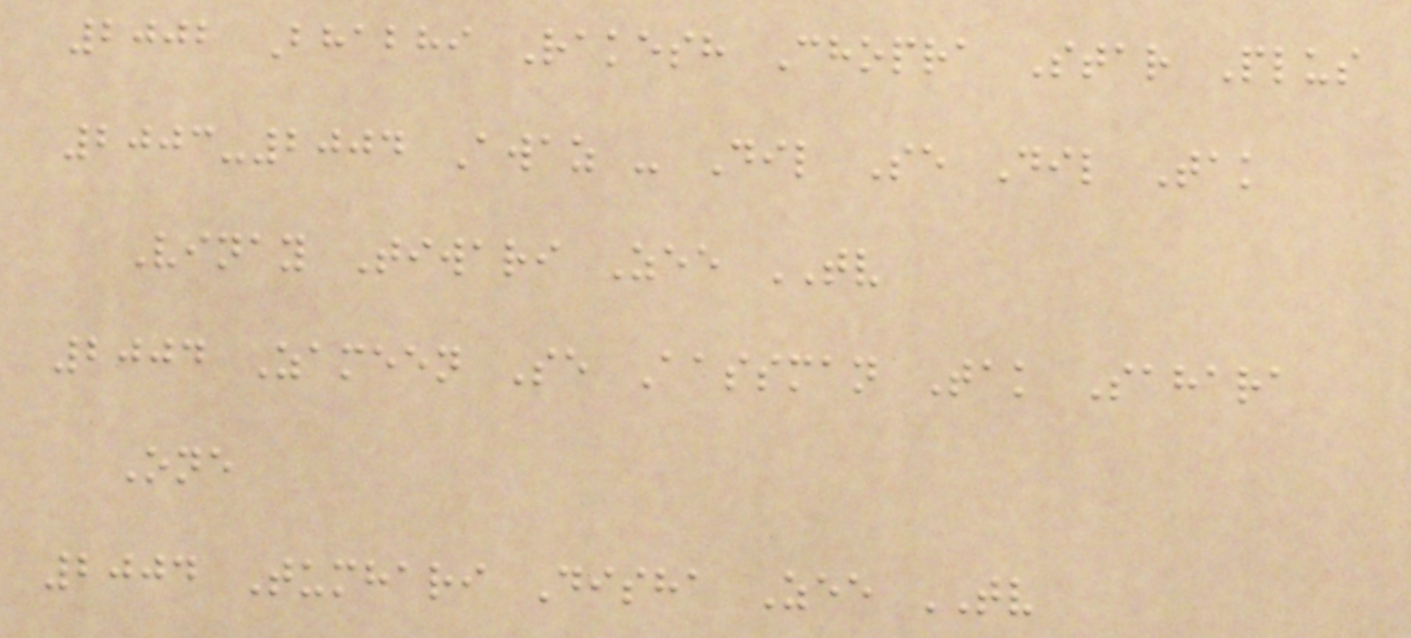2002 Bhabhi Rakesh Chopra Star Plus
2003-2004 Awaz - Dil Se Dil Tak
Vinay Tiwari Zee TV
2004 Zameen Se Aassman Tak Sahara
One
2004 Tumhari Disha Zee TV
